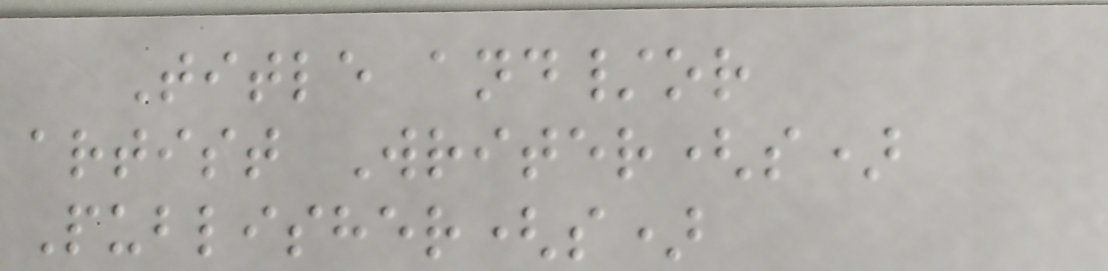Title and/or
artist Writer(s)
Publisher(s)
